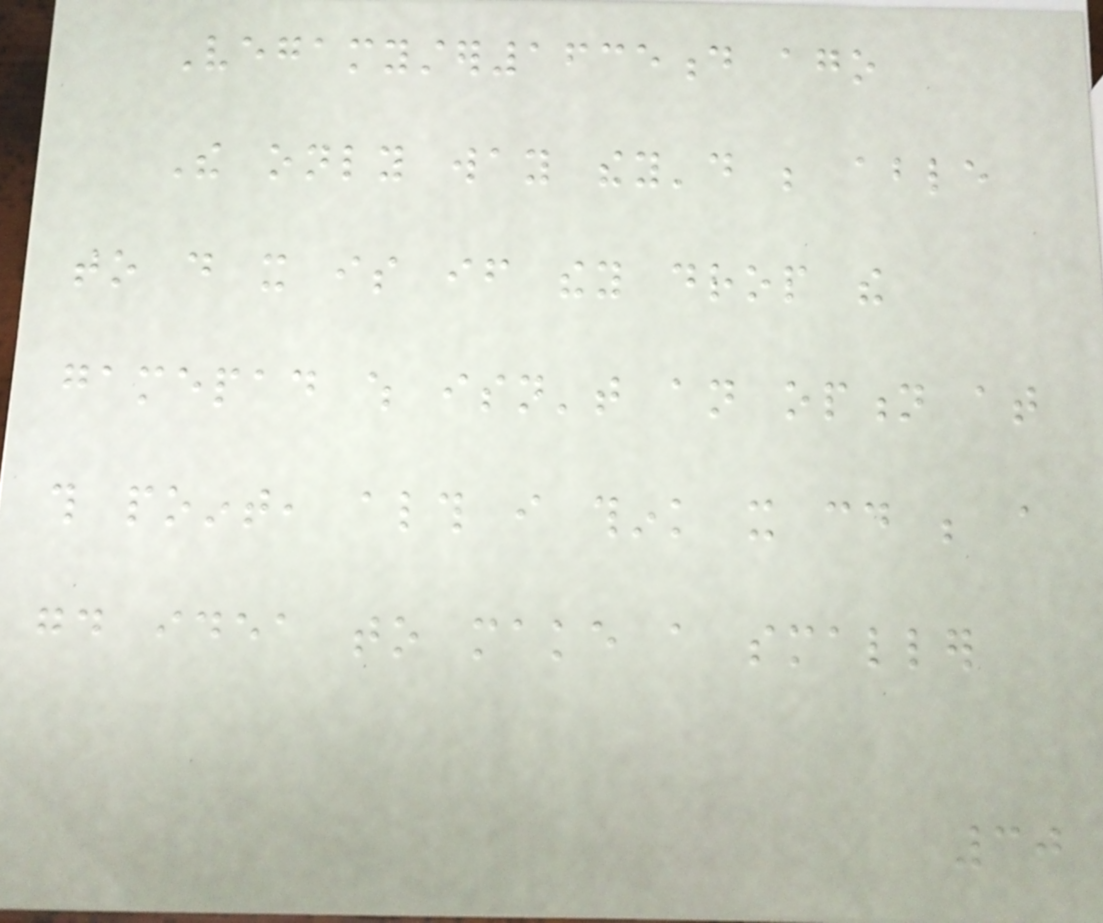Vegamyster1635d ago
The only way they'd be able
to do it is if they drop the
gamepad which isn't an option at
this point, although i think it could be a
good idea to make a smaller
30
